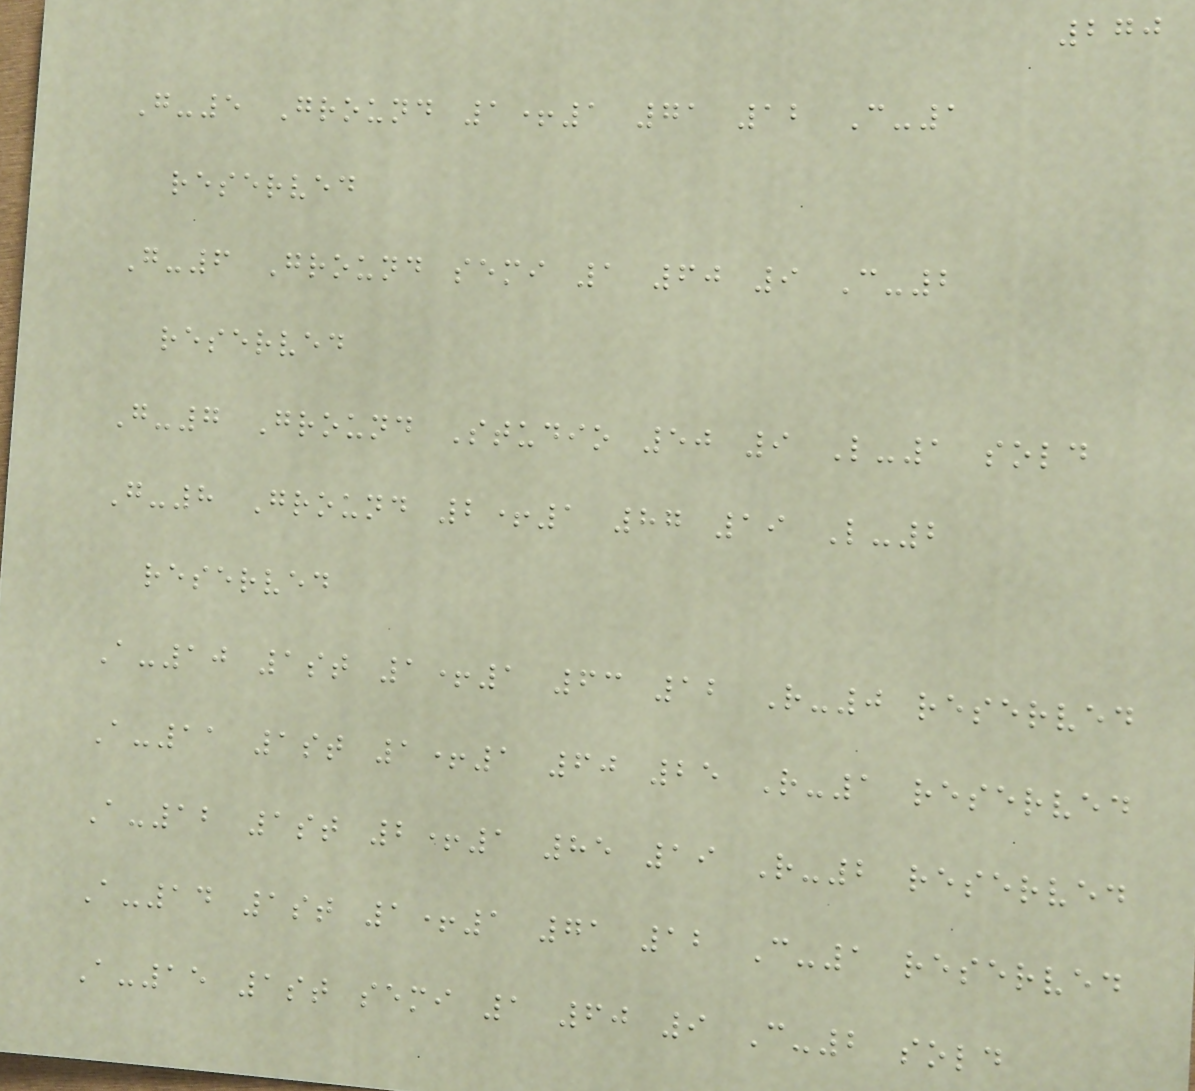270
G-5 Ground 1+1 71 12 C-1
reserved
G-6 Ground semi 1 60 9 C-2
reserved
G-7 Ground Studio 50 9 L-1 sold
G-8 Ground 2+1 87 19 L-2
reserved
A-10 1st 1+1 63 12 R-0 reserved
A-11 1st 1+1 60 25 R-1 reserved
A-12 1st 2+1 85 19 R-2 reserved
A-14 1st 1+1 71 12 C-1 reserved
A-15 1st semi 1 60 9 C-2 sold
